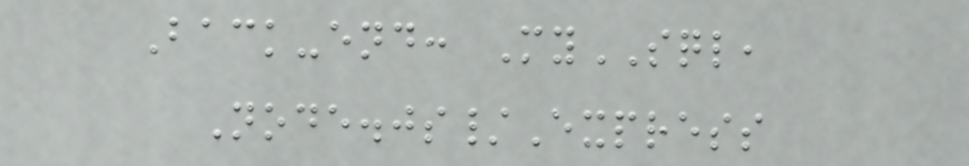Back-end: MySQL,
Node.js/Express
